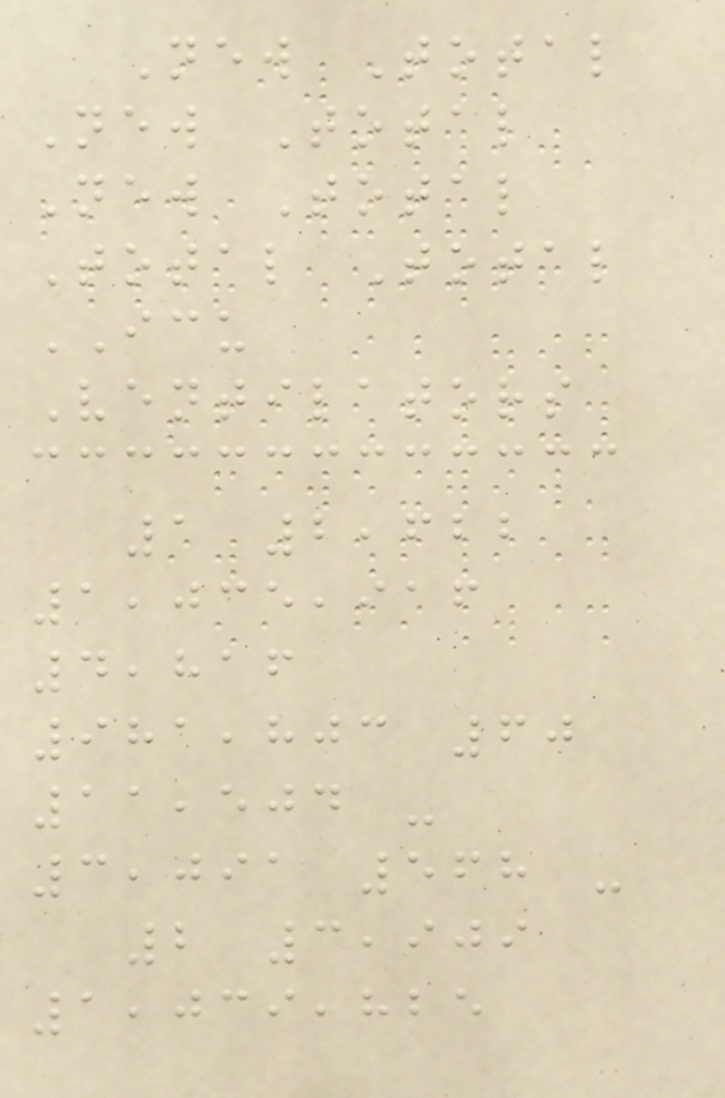New Total
New Total
New Total
Total Total
ICU
Ventilators
1 2,622
1,035,916
4,816
981,803 60
11,504 -
3,091 568 -
2 3,909
1,039,825
